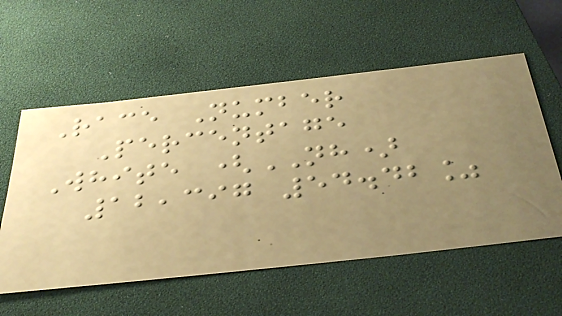Race Number
Percentage
White (NH)
12,397 54.42%
